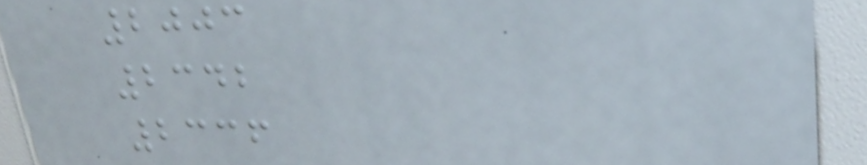2003
2342
2336
